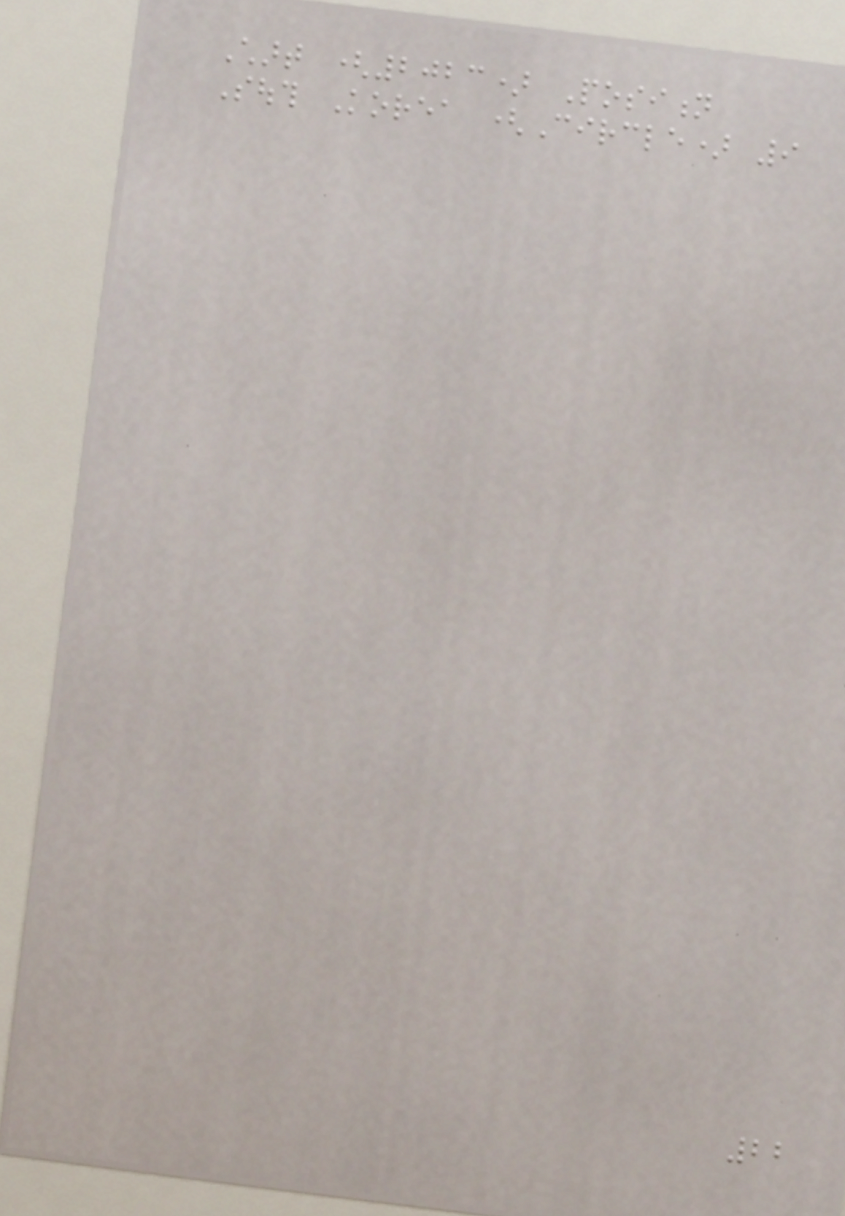Chart (2023) Position
South Korea (Circle) 9
22
